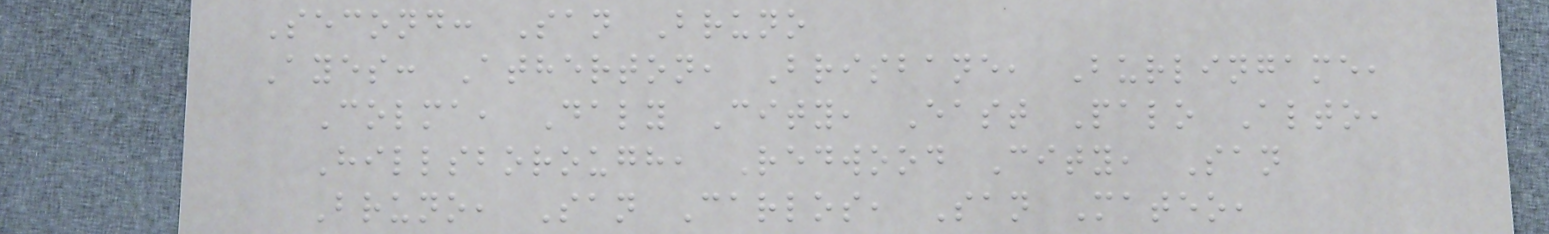Second: San Bruno
Ayes: Atherton, Brisbane, Burlingame,
Colma, Daly City, East Palo Alto,
Hillsborough, Redwood City, San
Bruno, San Carlos, San Mateo,
